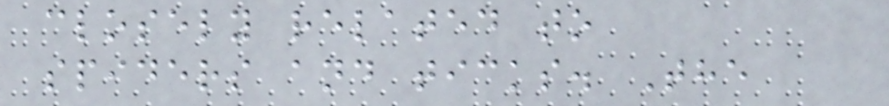closely related to
spiders and ticks. The
